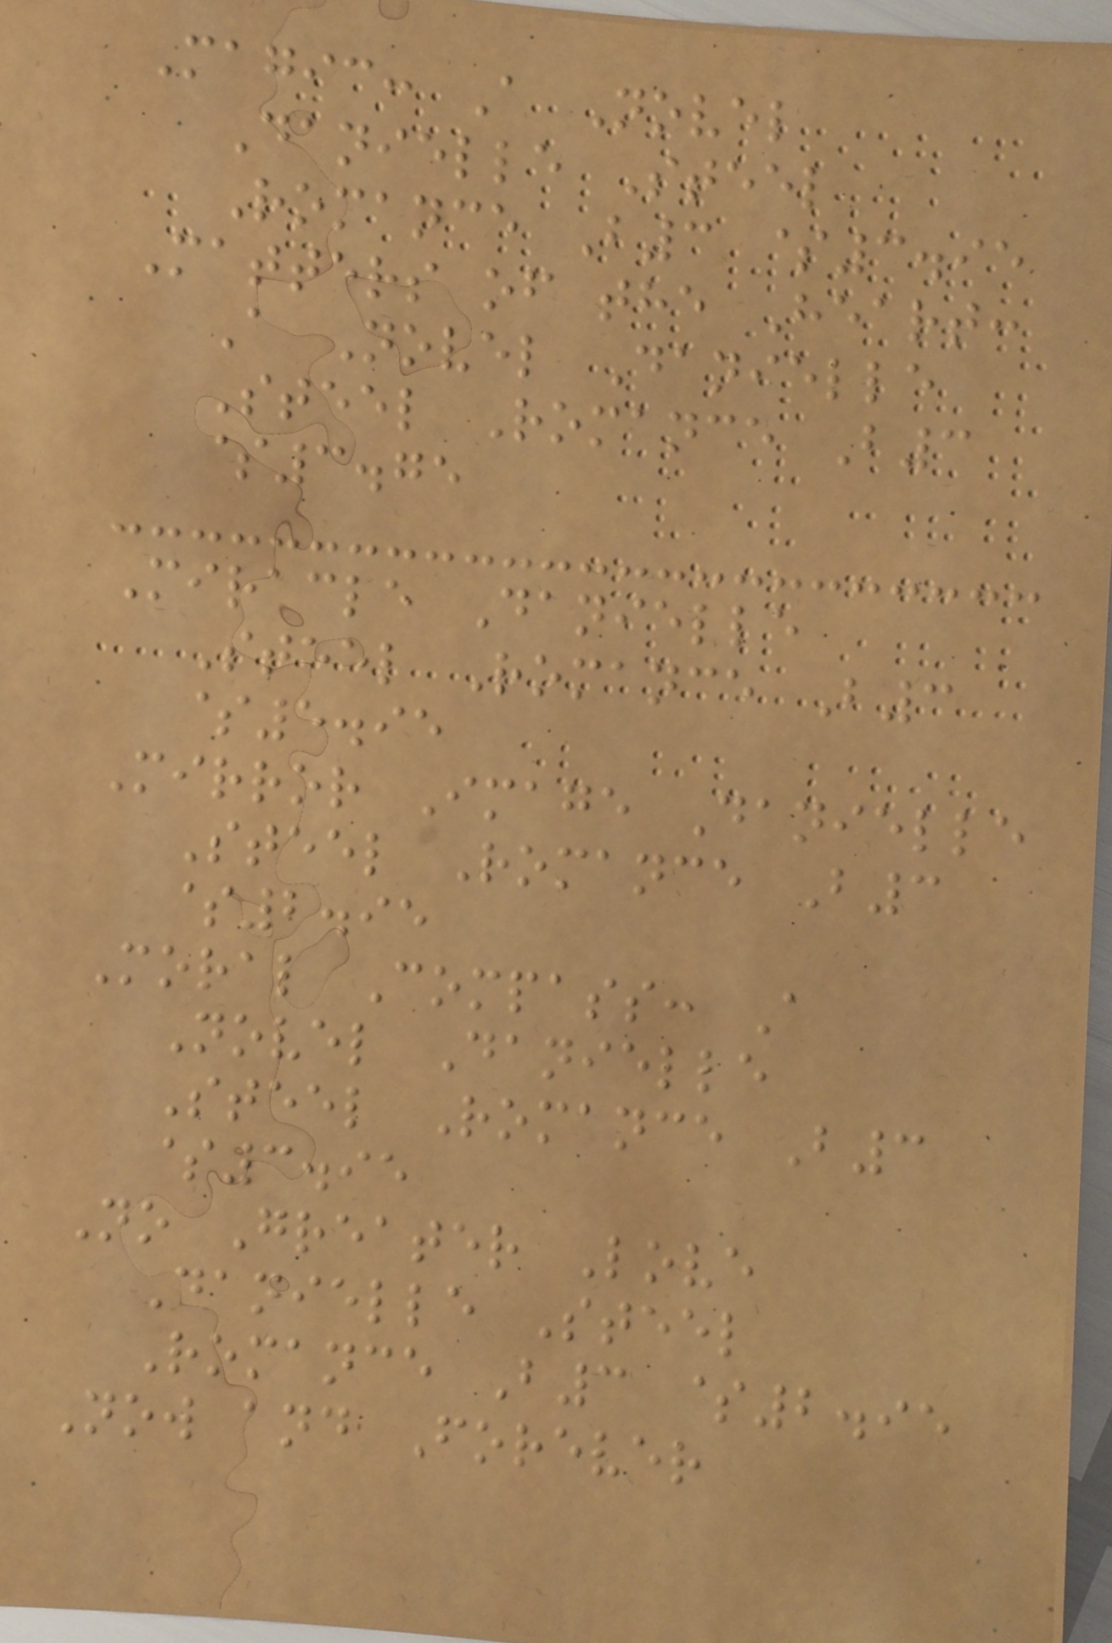Magic: A Novel
Danielle Steel
Romance B3 $3.95
Matters of the Heart:
A Novel Danielle
Steel Romance B3
$3.75
Miracle Danielle
Steel Romance B3
$5.95
Mirror Image Danielle
Steel Romance B3
$2.95
Moral Compass: A
Novel Danielle
Steel Romance B3
$3.95
No Greater Love
Danielle Steel
Romance B3 $2.95
Now and Forever
